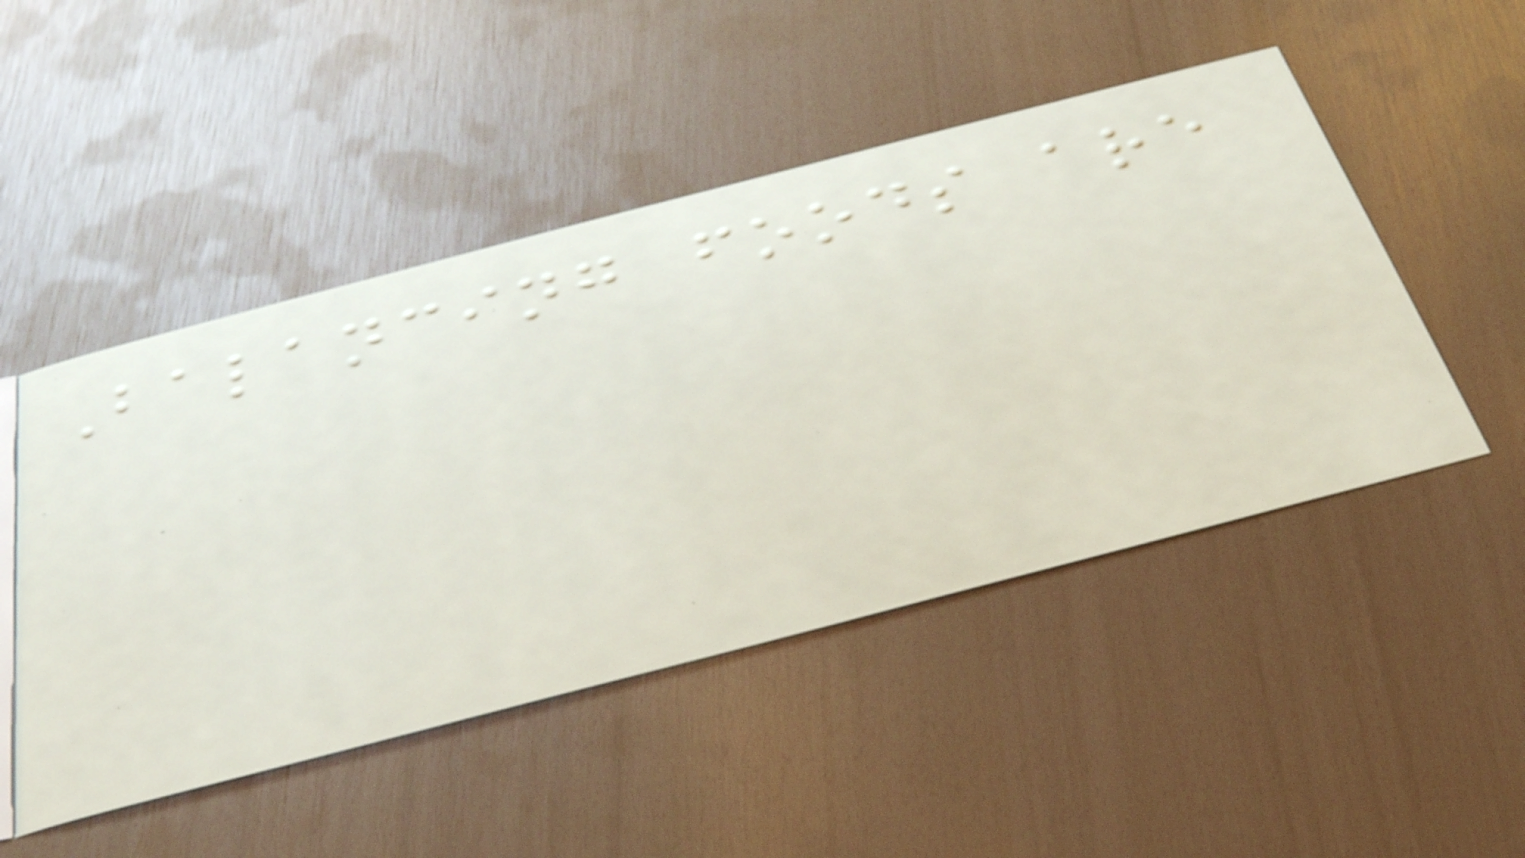Balancing foods are
